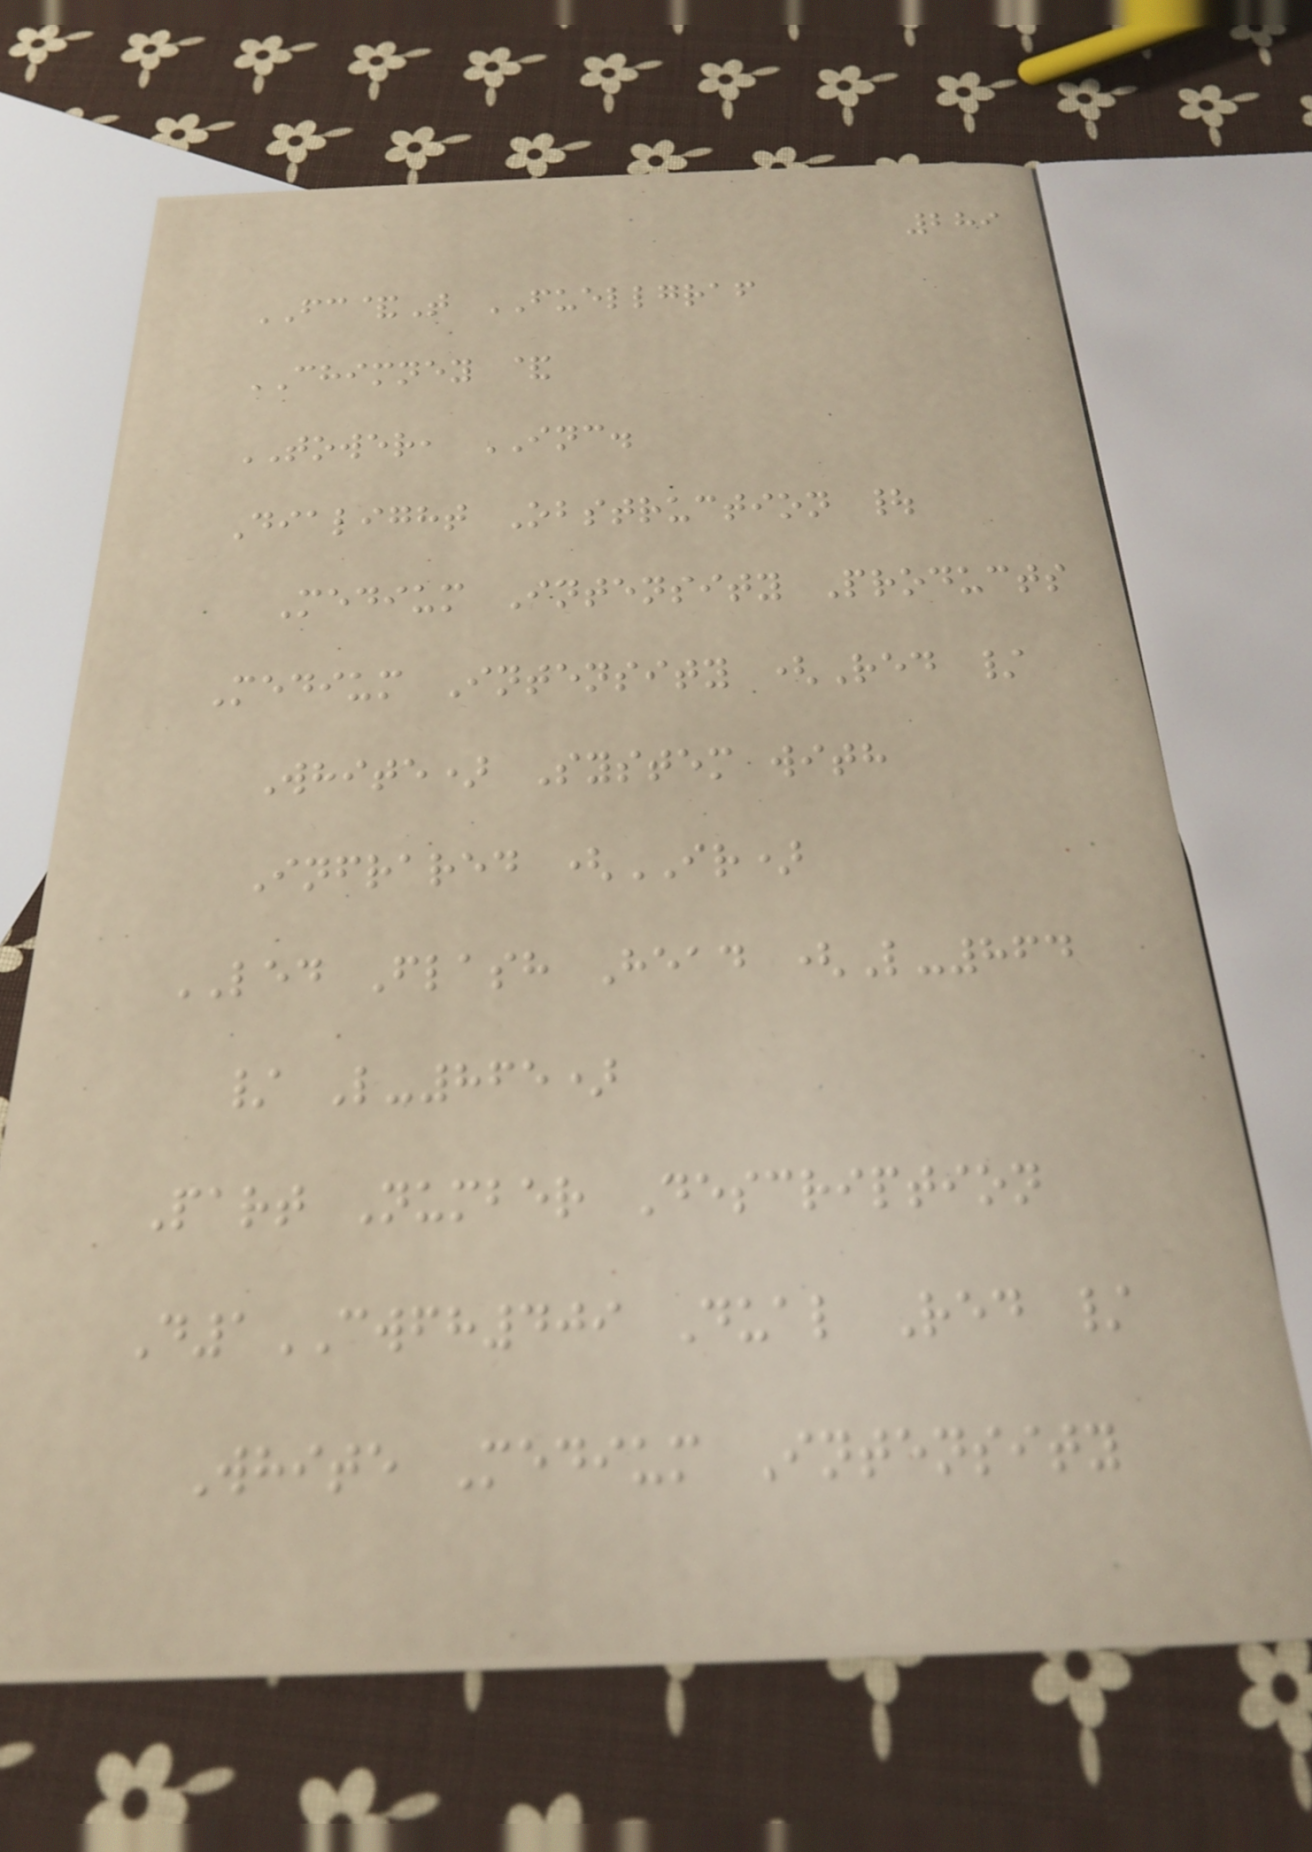289
FC&T FUELLGRAF
CHIMNEY &
TOWER, INC.
Dialight Obstruction |
Medium Intensity Products
Medium Intensity (Red /
White) System with
Infrared (IR)
LED Flash Head (L-864
/ L-865)
Part Number Description
D1CWFH409 Dual Red /
White Medium Intensity
